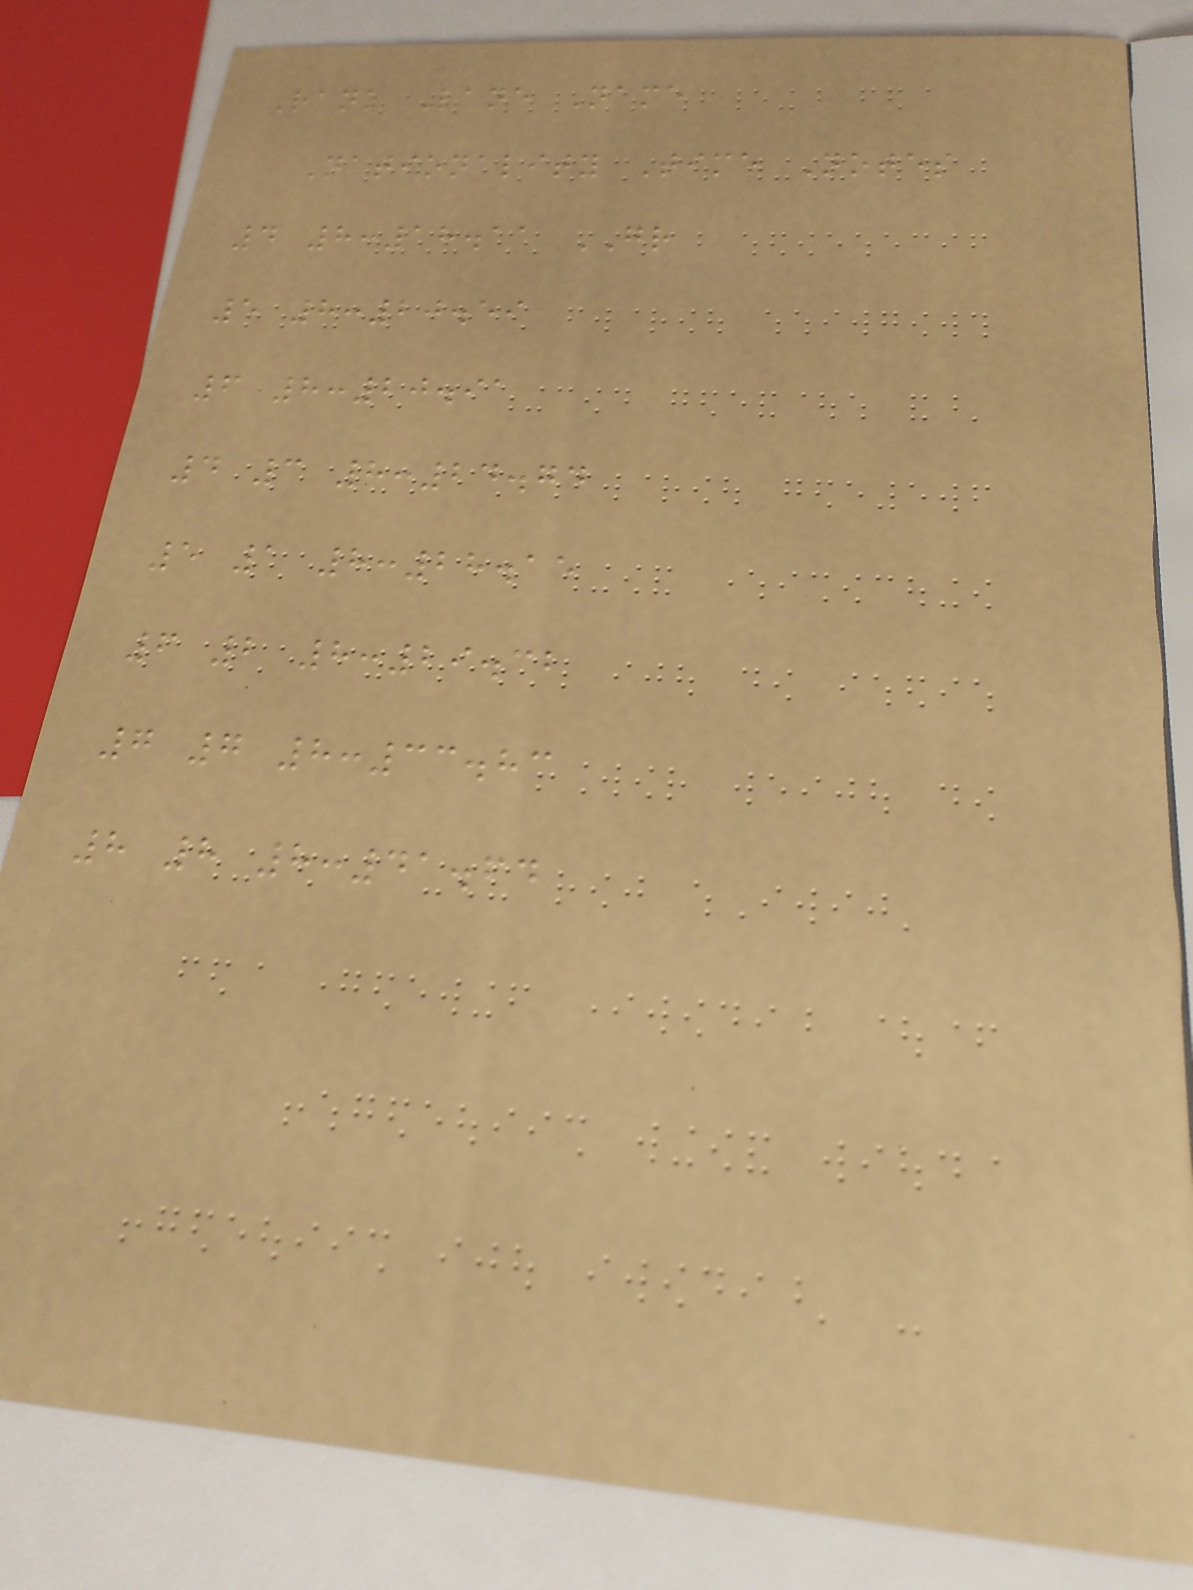Rank Lane Name
Nationality Time Notes
4 8:18.11 GR
5 8:20.59
6 8:20.91
4 3 8:24.74
5 1 8:28.15
6 2 8:29.32
7 7 8:33.83
8 8 8:41.64
